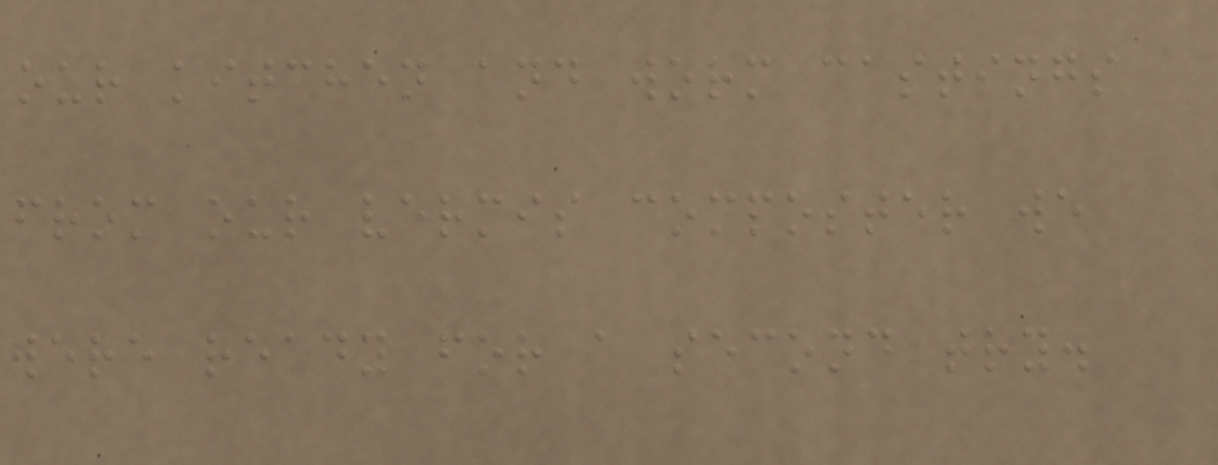our kitchen and worm castings
from our vermis composter we
were ready for a second try.
